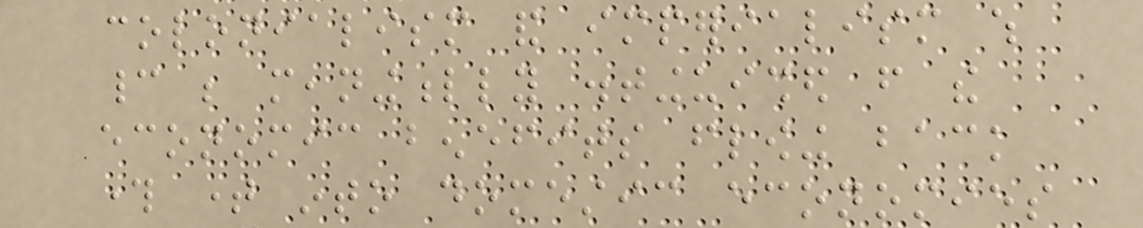colonialism and imperialism which
cannot be meaningfully distinguished from the
economic benefits flowing back
through time into domestic economies
